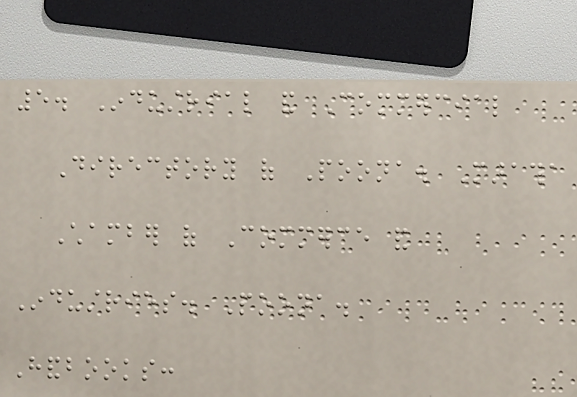5. Industrial and Commercial
Directory of Poona. Maratha
Chamber of Commerce and
Industries. Poona.
Handbooks:
